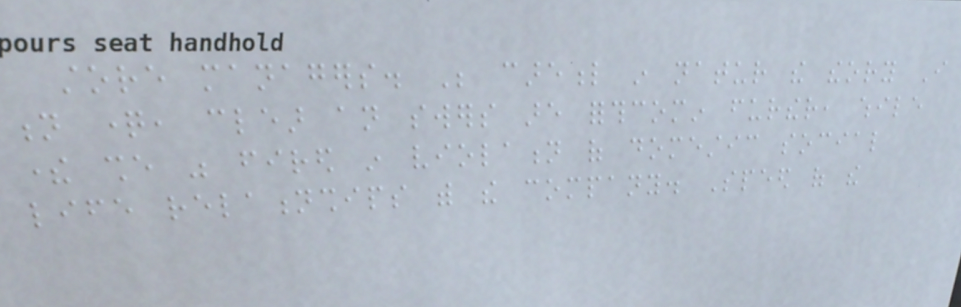store managers. Be careful in natur the theory I
n question, clear an swers are forthcomin further, while
there she was fired in violation of domestic social
life relationships with the company. Speed of the
